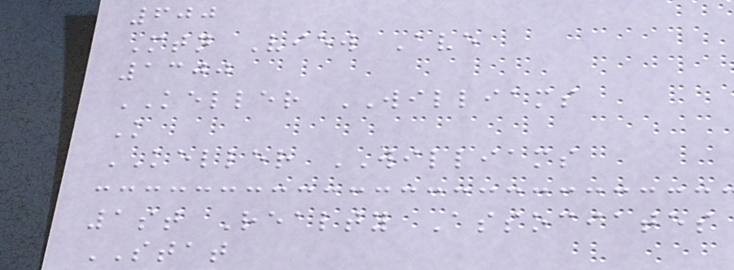600
Mtn View Ave
1300
KELLER WILLIAMS
K
KELLER WILLIAMS
1st Realty Associates
STAT
